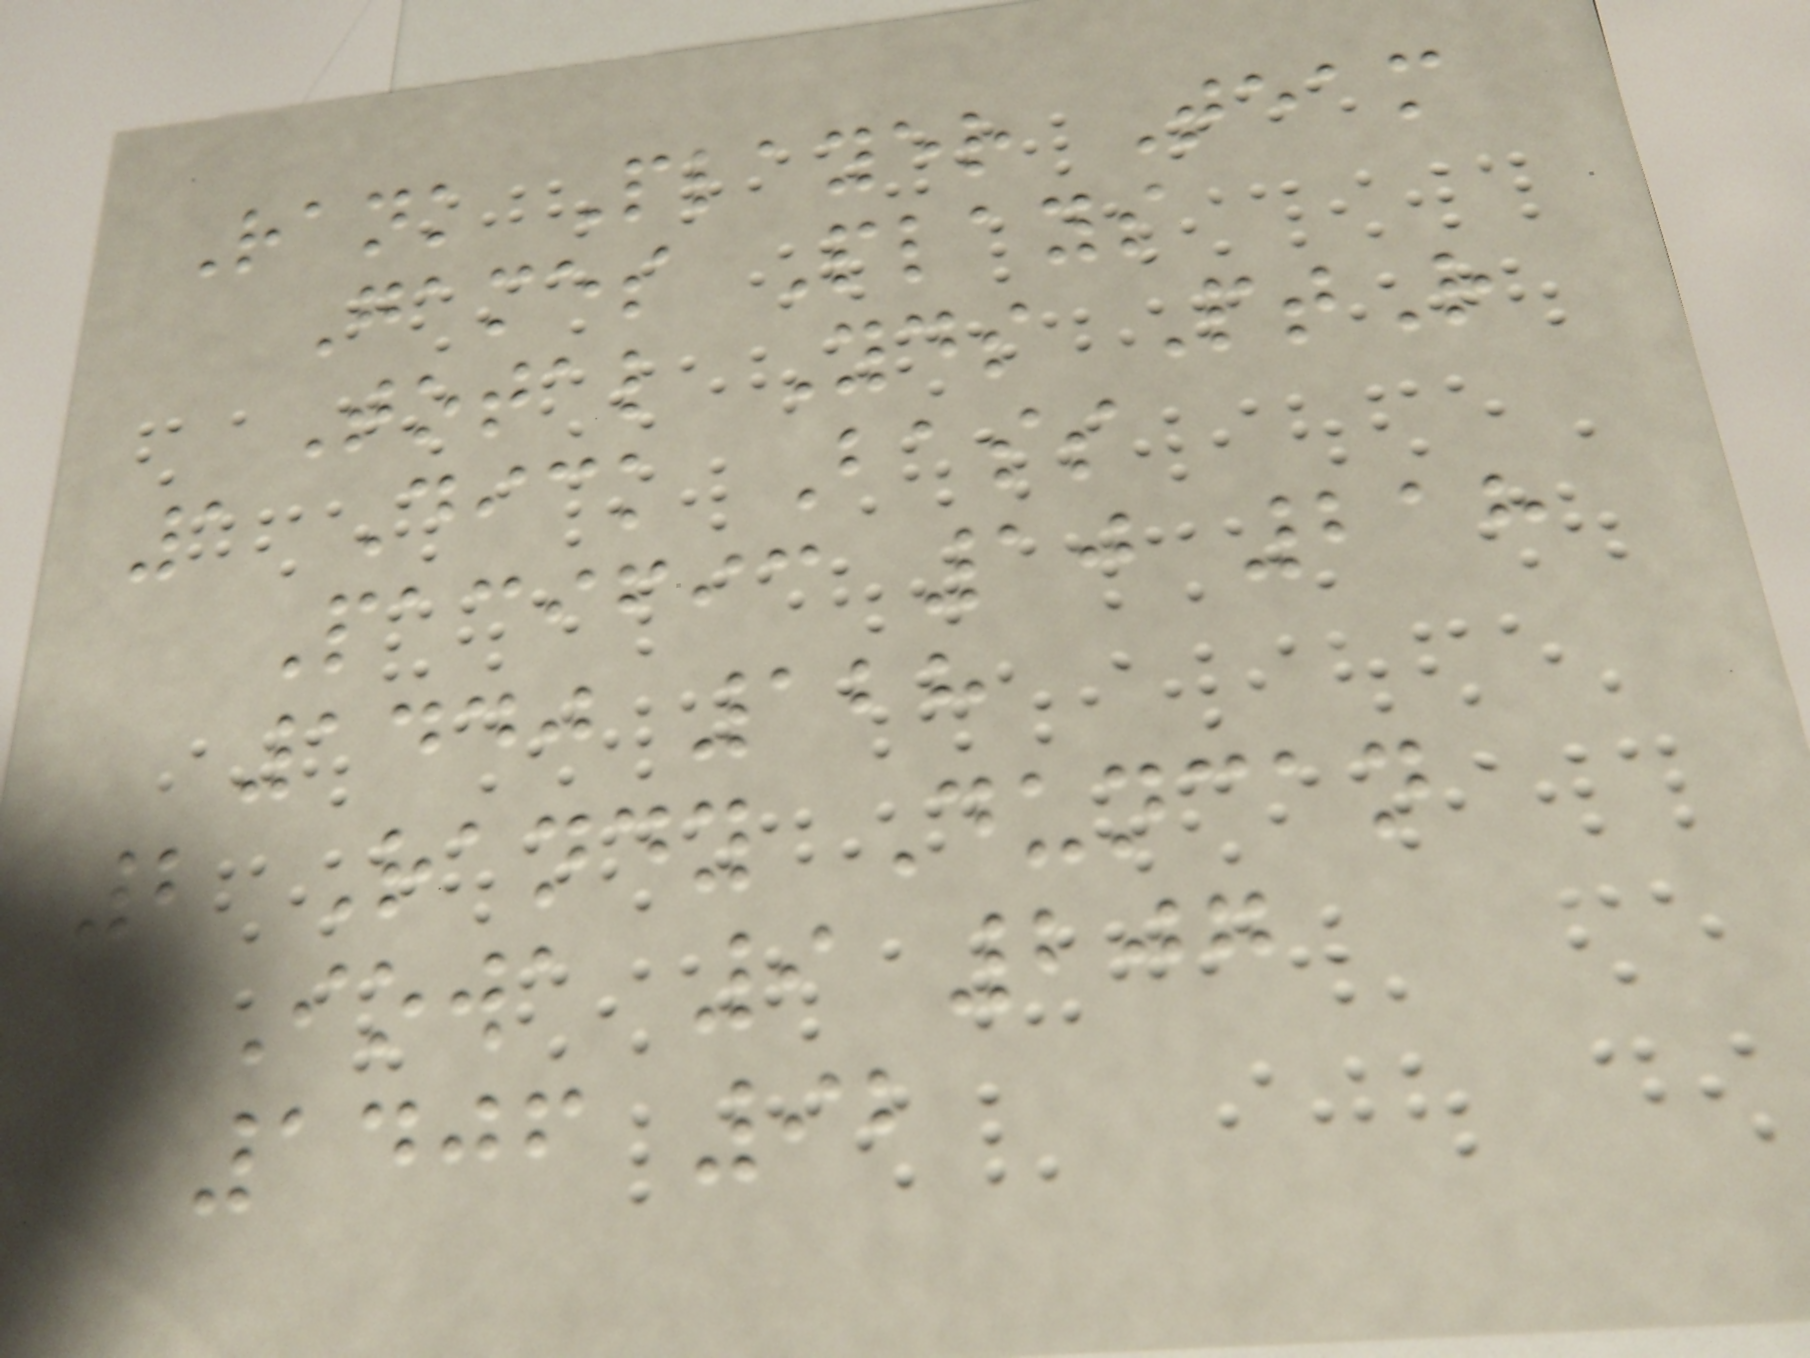Rank Player Team
Games Plays
Total Yds PtR
1 Dick Bass
Pacific 10 218
1440 128
2 Randy Duncan
Iowa 9 207
1406 92
